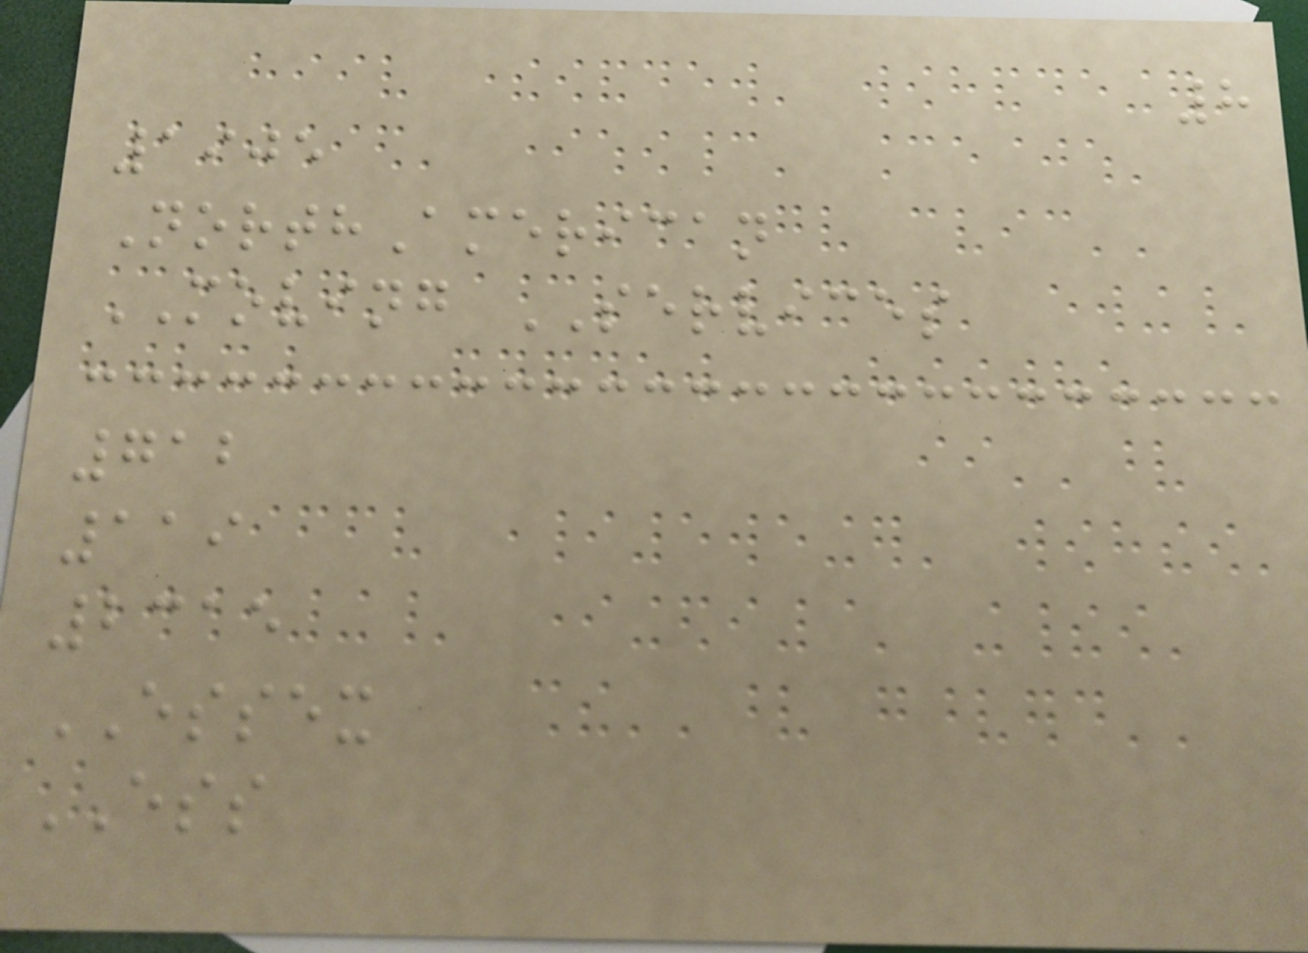8
1905
NorthAmerican
MOVING SERVICES
712
119
2315
ESSEX
ESS
